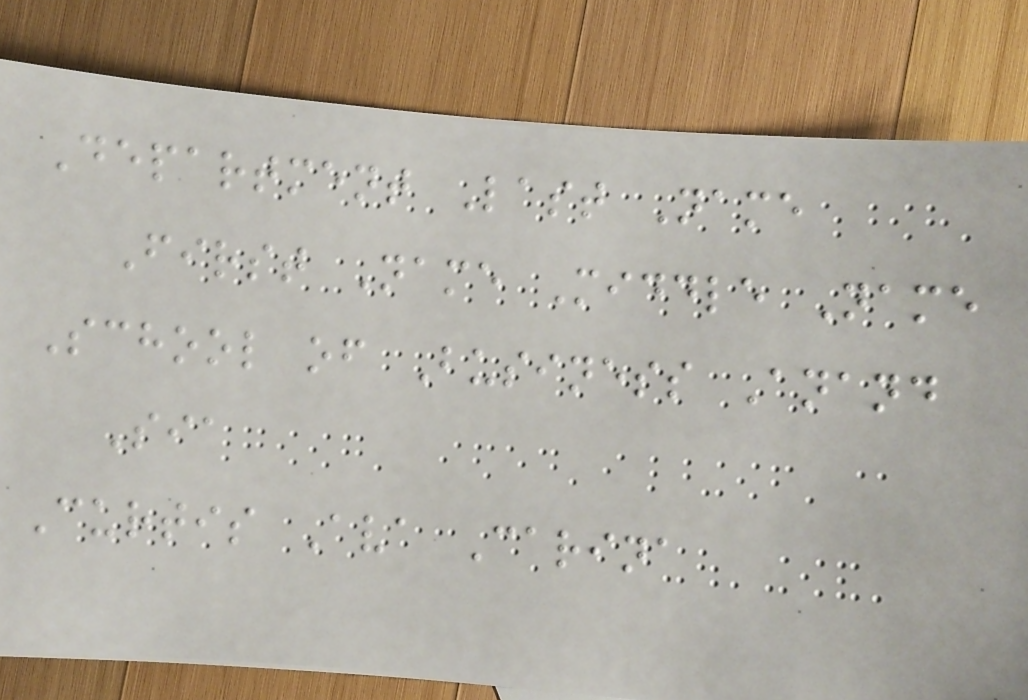Department Last Name
First Name Middle Name
School of Business Anand
Sia
Curtis Ava Carina
